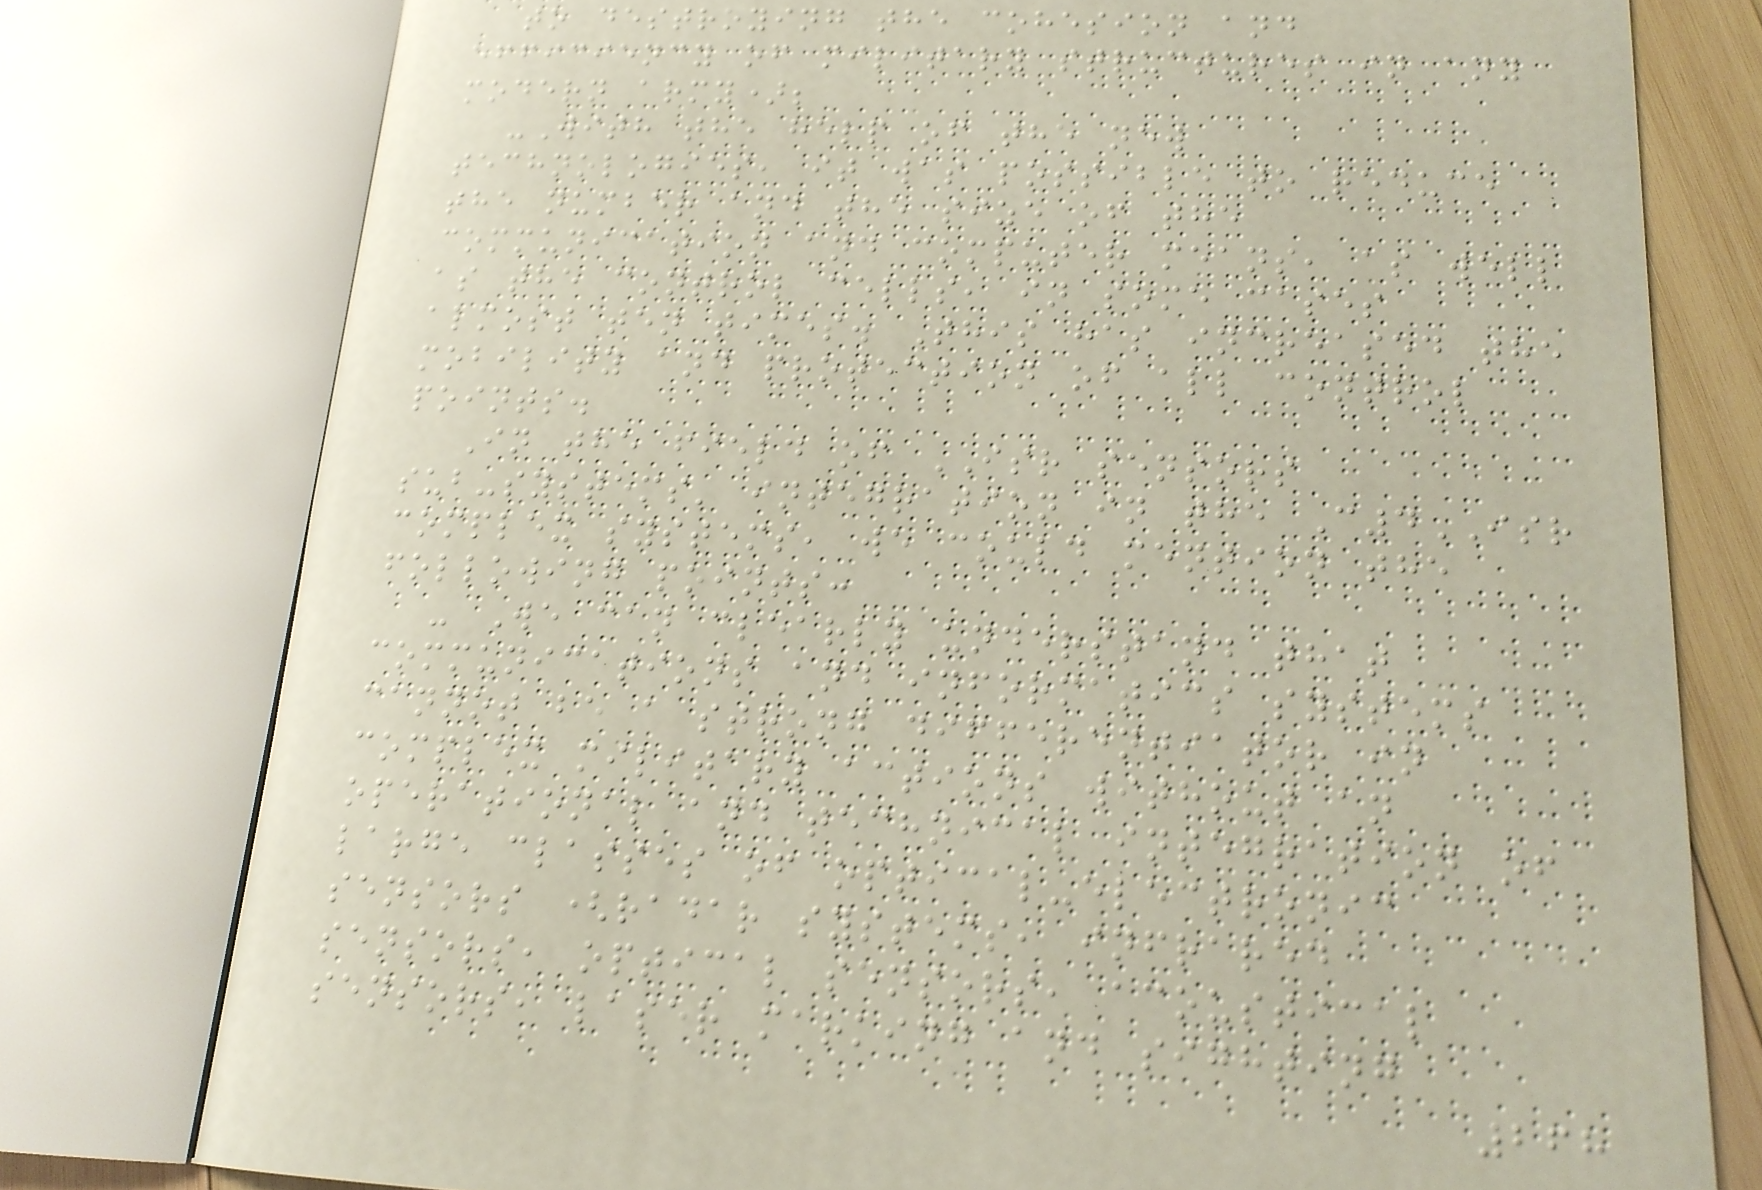to destroying the cohesion and
efficiency of military structures in any
modern army);
-With the help of the new
technologies, it was possible to reduce
the number and the size of the
communication and computer means, as well
as the control cells, in some cases
almost ten times. This has increased the
mobility and protection of all control
points.
In the field of ISR sensors
sub-systems' integration in the C4ISR
complex systems, we could mention the
following points:
- We can clearly understand that
communications and informatics systems
cannot be a strong differentiator in
complex military actions without an
operational and technical integration of
large classes of optical-electronic
sensors (radar systems, infrared
sensors, optical sensors, acoustical
sensors, laser marking and sighting
268
